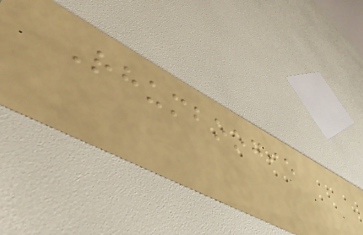Rhumboogie
